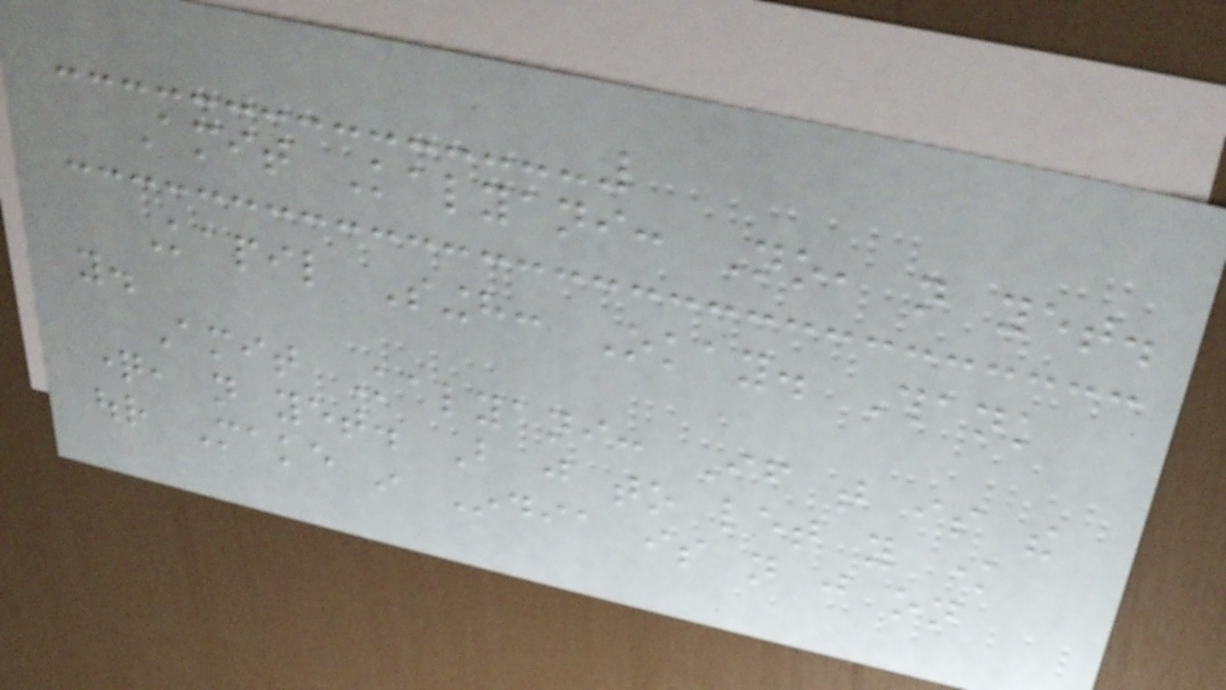Amit Kalyani: No, not yet.
Kapil Singh: Okay. Thank
you.
Amit Kalyani: If that is the
question, not yet. But just to let you know
our Make in India is not just on
